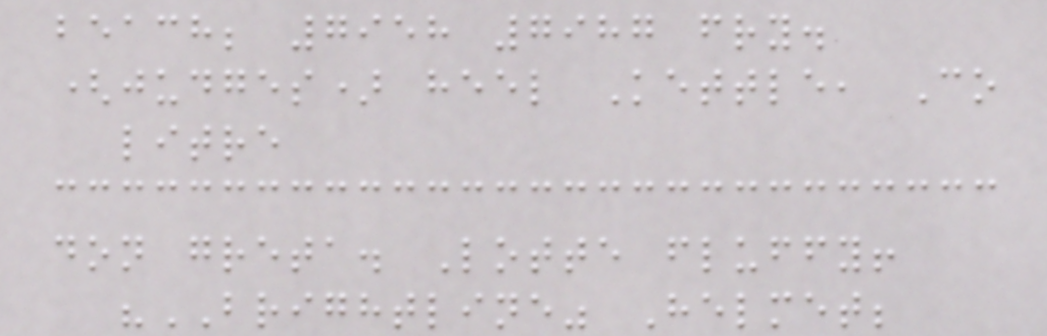beach; 7958 7987 fry.
(judges) heel Kettle, Co
litre
don greta. Lotte fluffy!
"BRIGHTLINE" Helmet;
